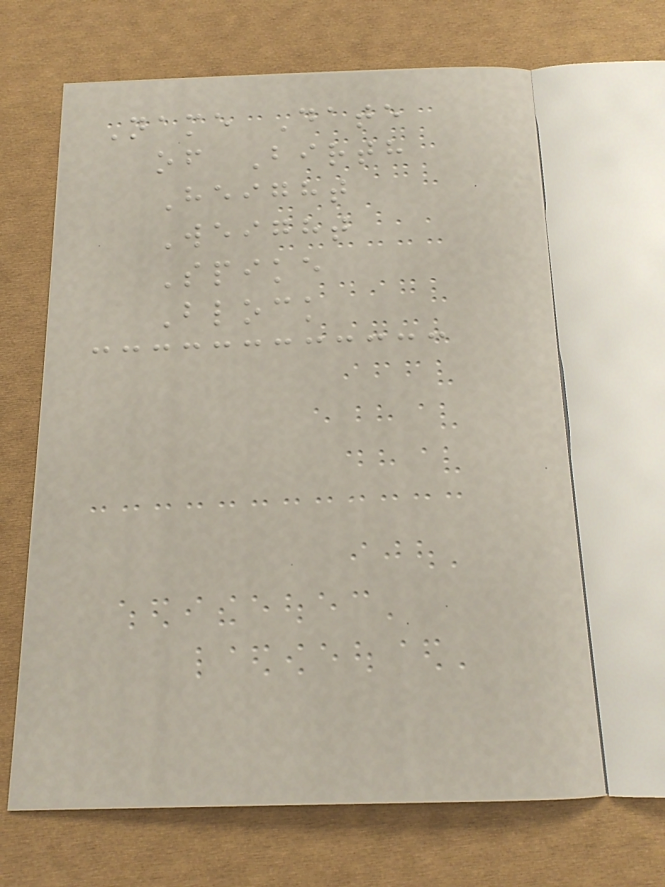Name Date
of Birth
Height
Weight
Spike
Block
